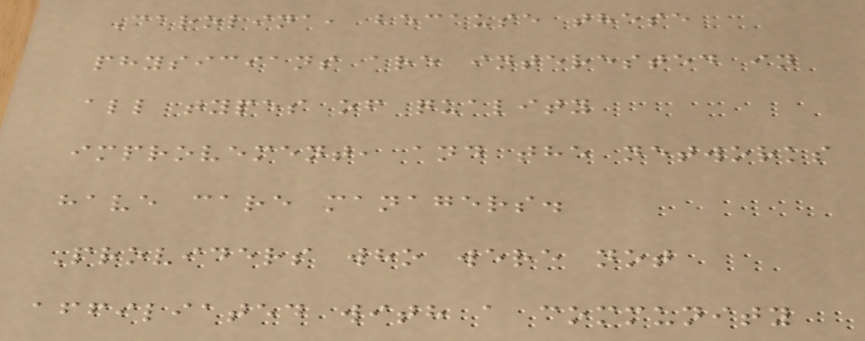Carolina, because these
physicians are interested in
all types of quality
improvement, and the networks
have care managers.
Providers who were not
affiliated with a community
